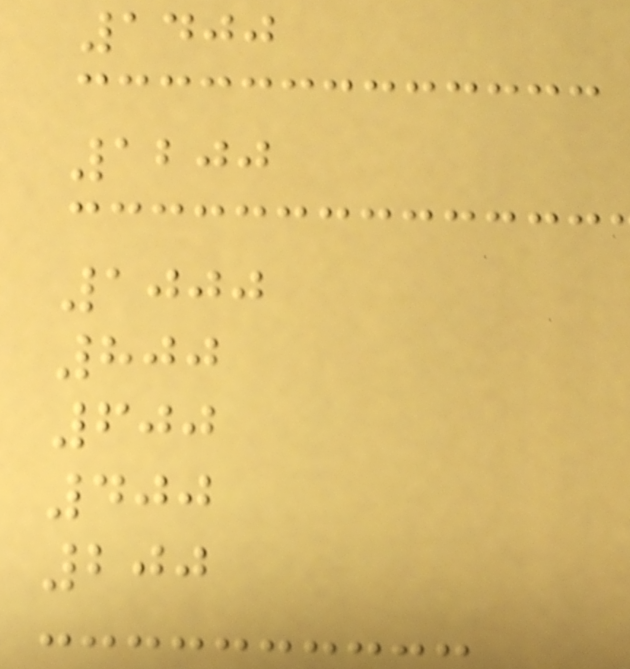1400
1200
1000
800
600
400
200
